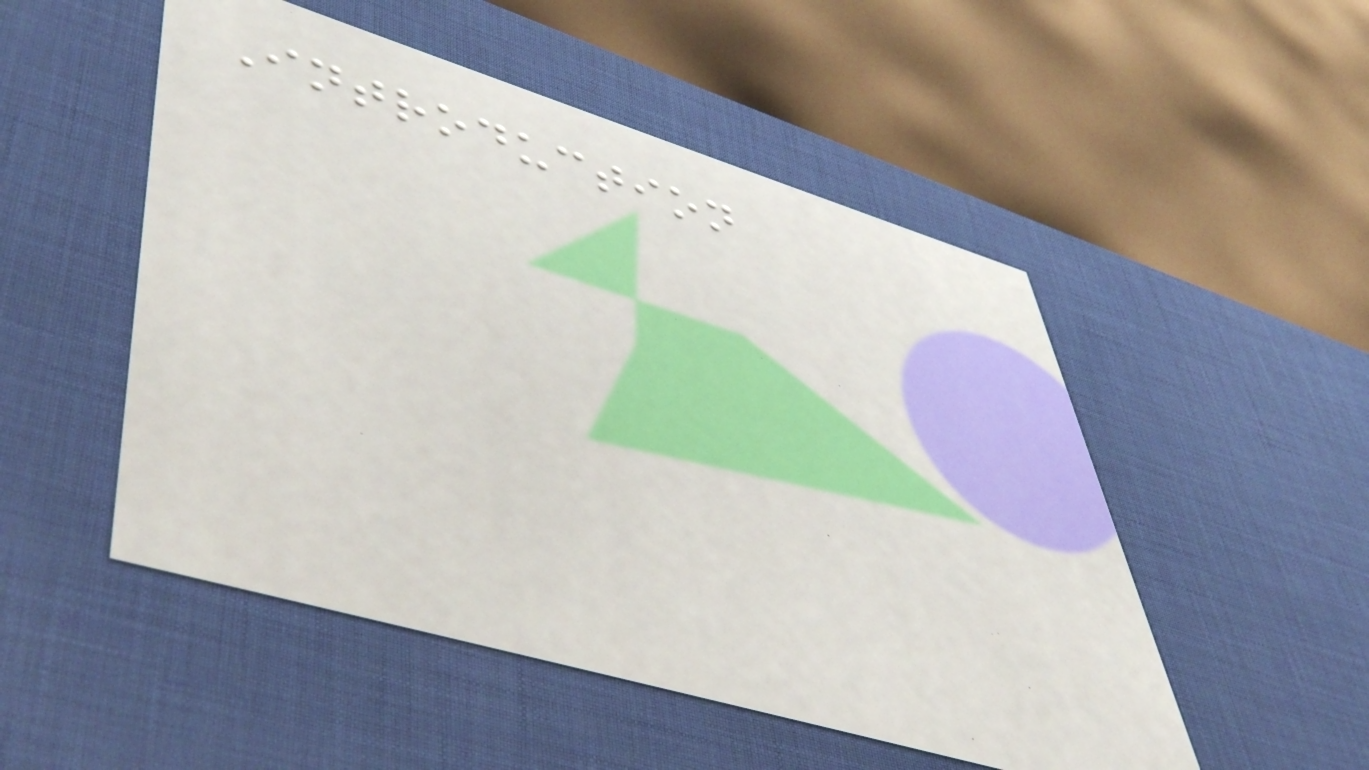Introduction
